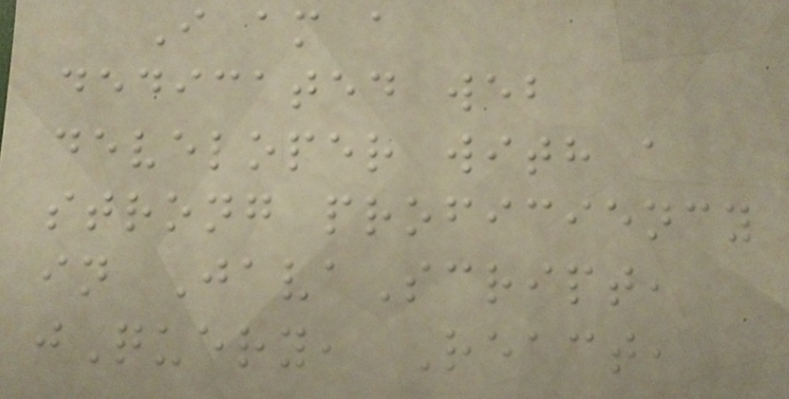I am a
dedicated web
developer with a
strong proficiency
in JavaScript,
jQuery, React,
